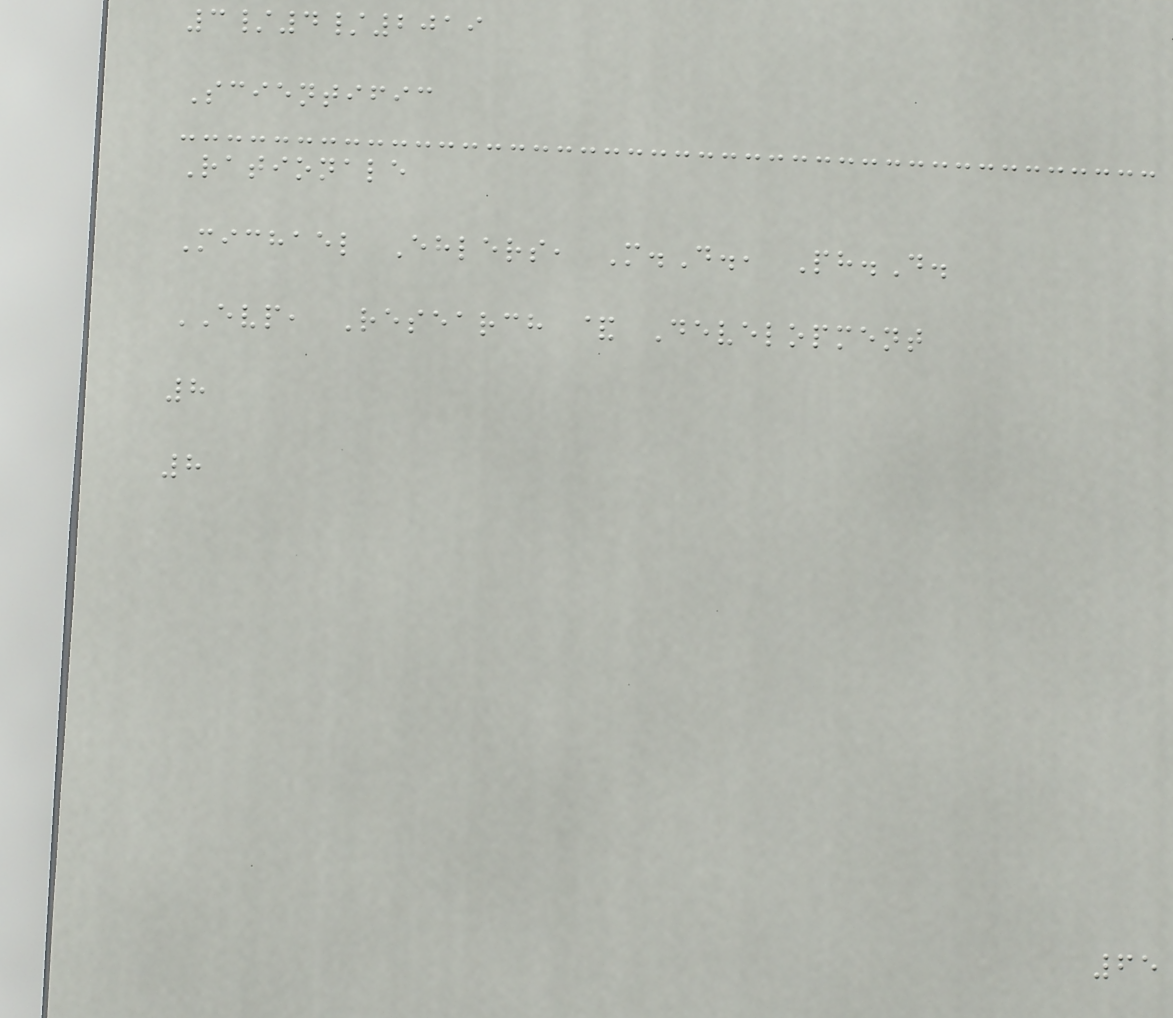3/4/2019
Scientific
Rationale
Michael Ehlers, M.D., Ph.D.
EVP, Research & Development
8
8
65
